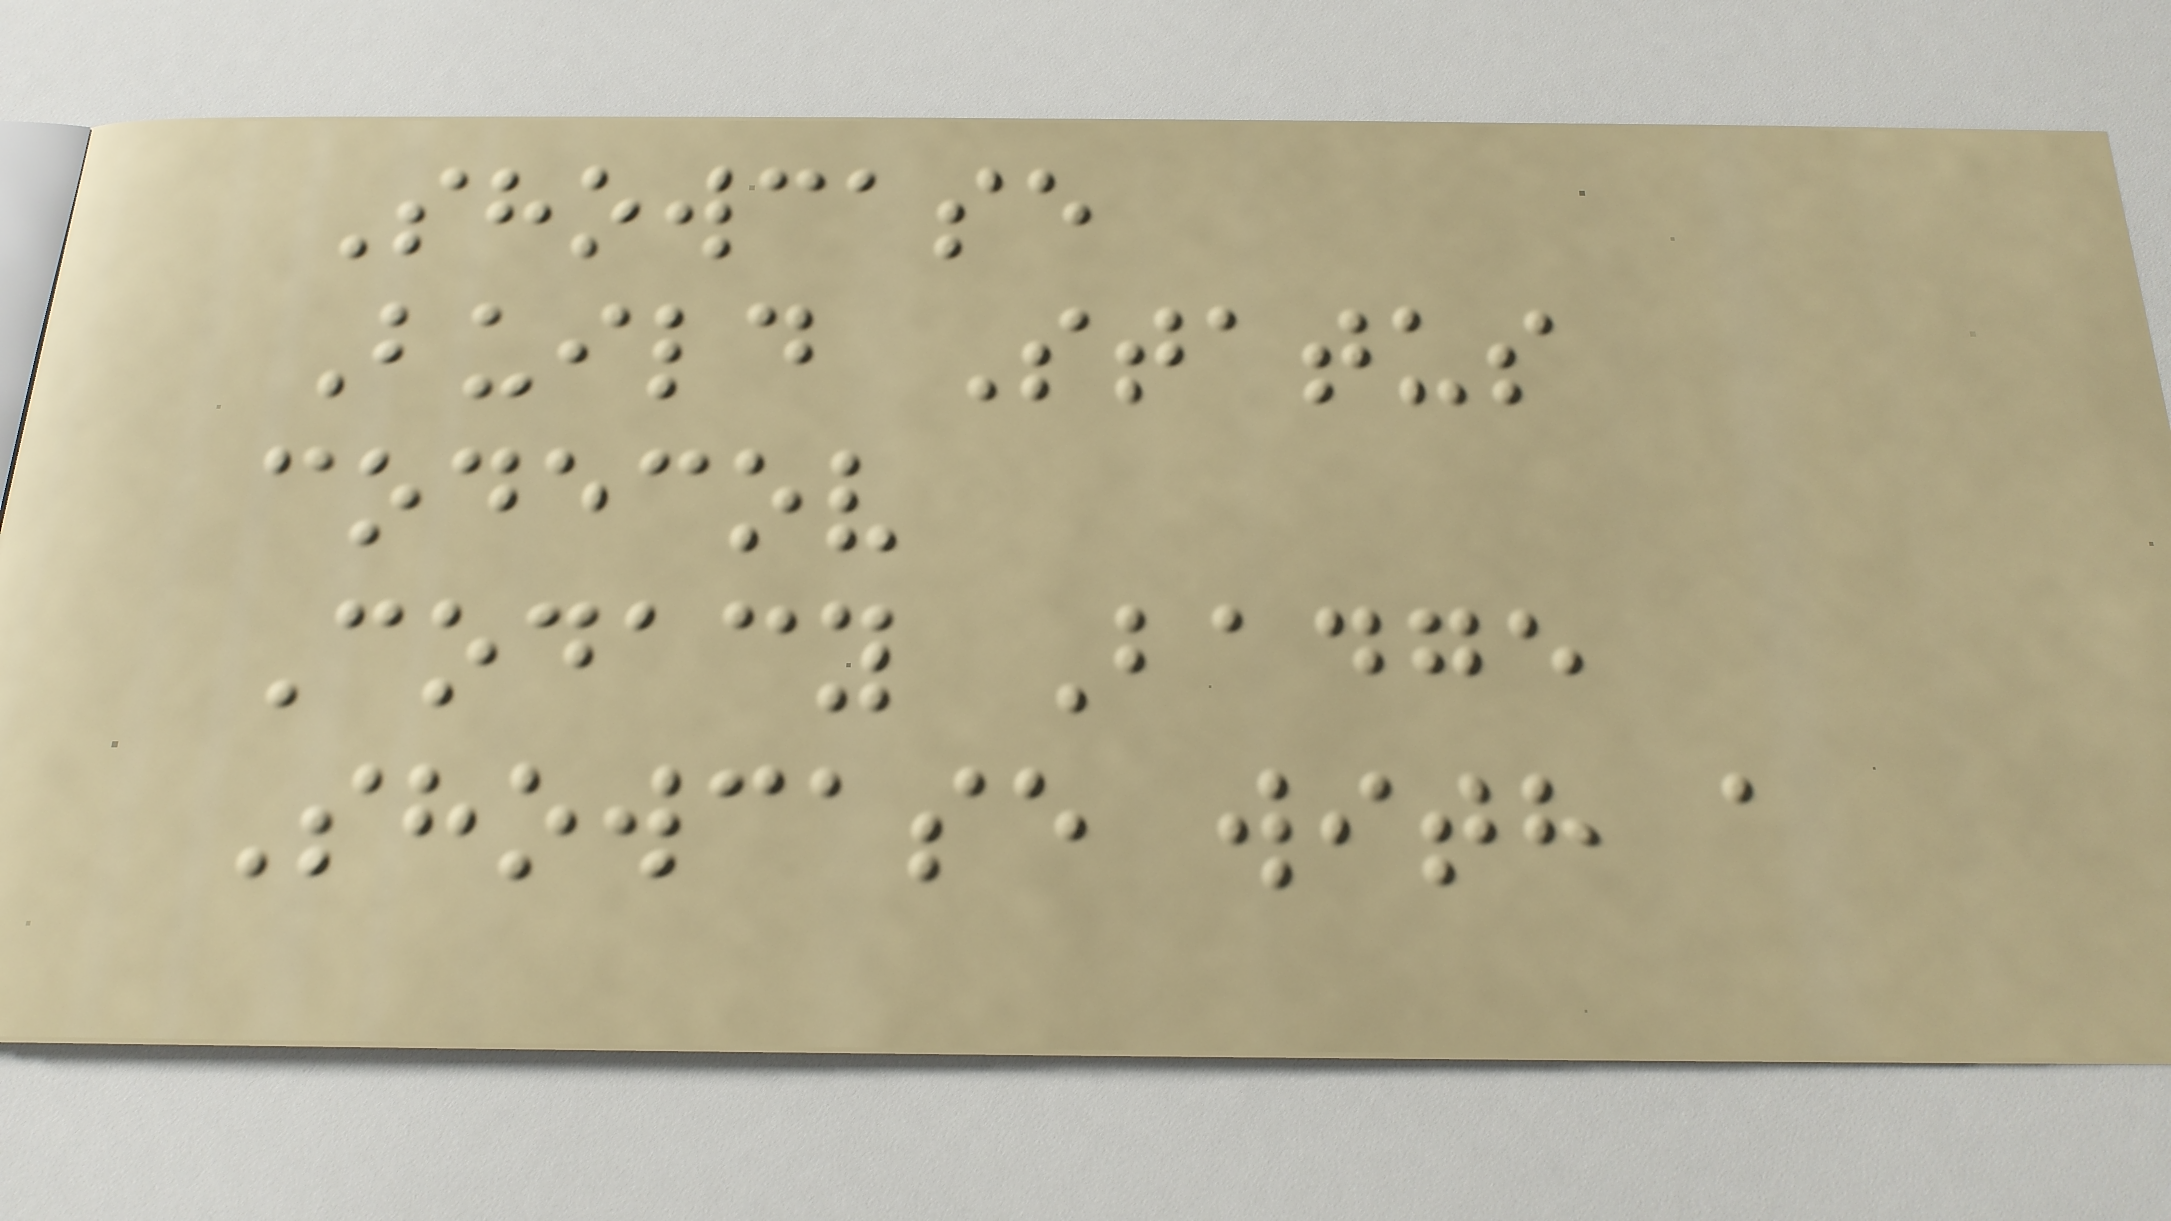Showcase
Build Status
codecov
Codacy Badge
Showcase with a
